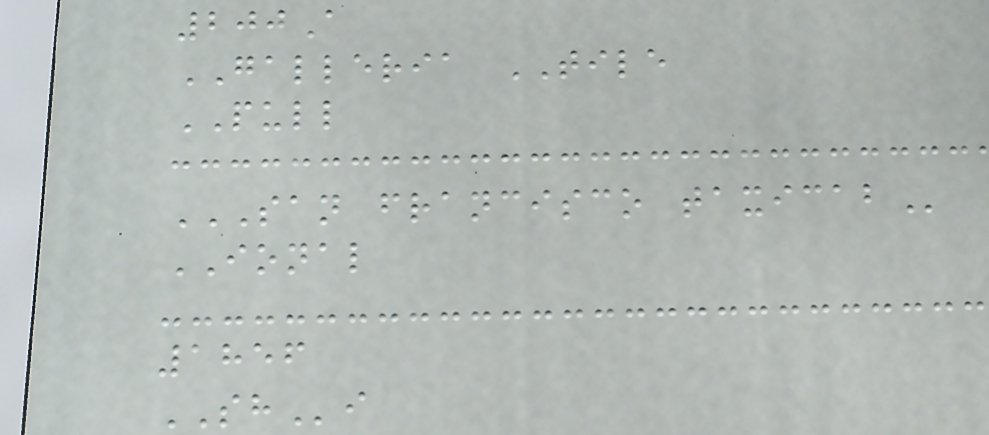200A
GALLERIA TILE
PULL
SAN FRANCISCO TAXICAB
IONAL
1856
SHi
